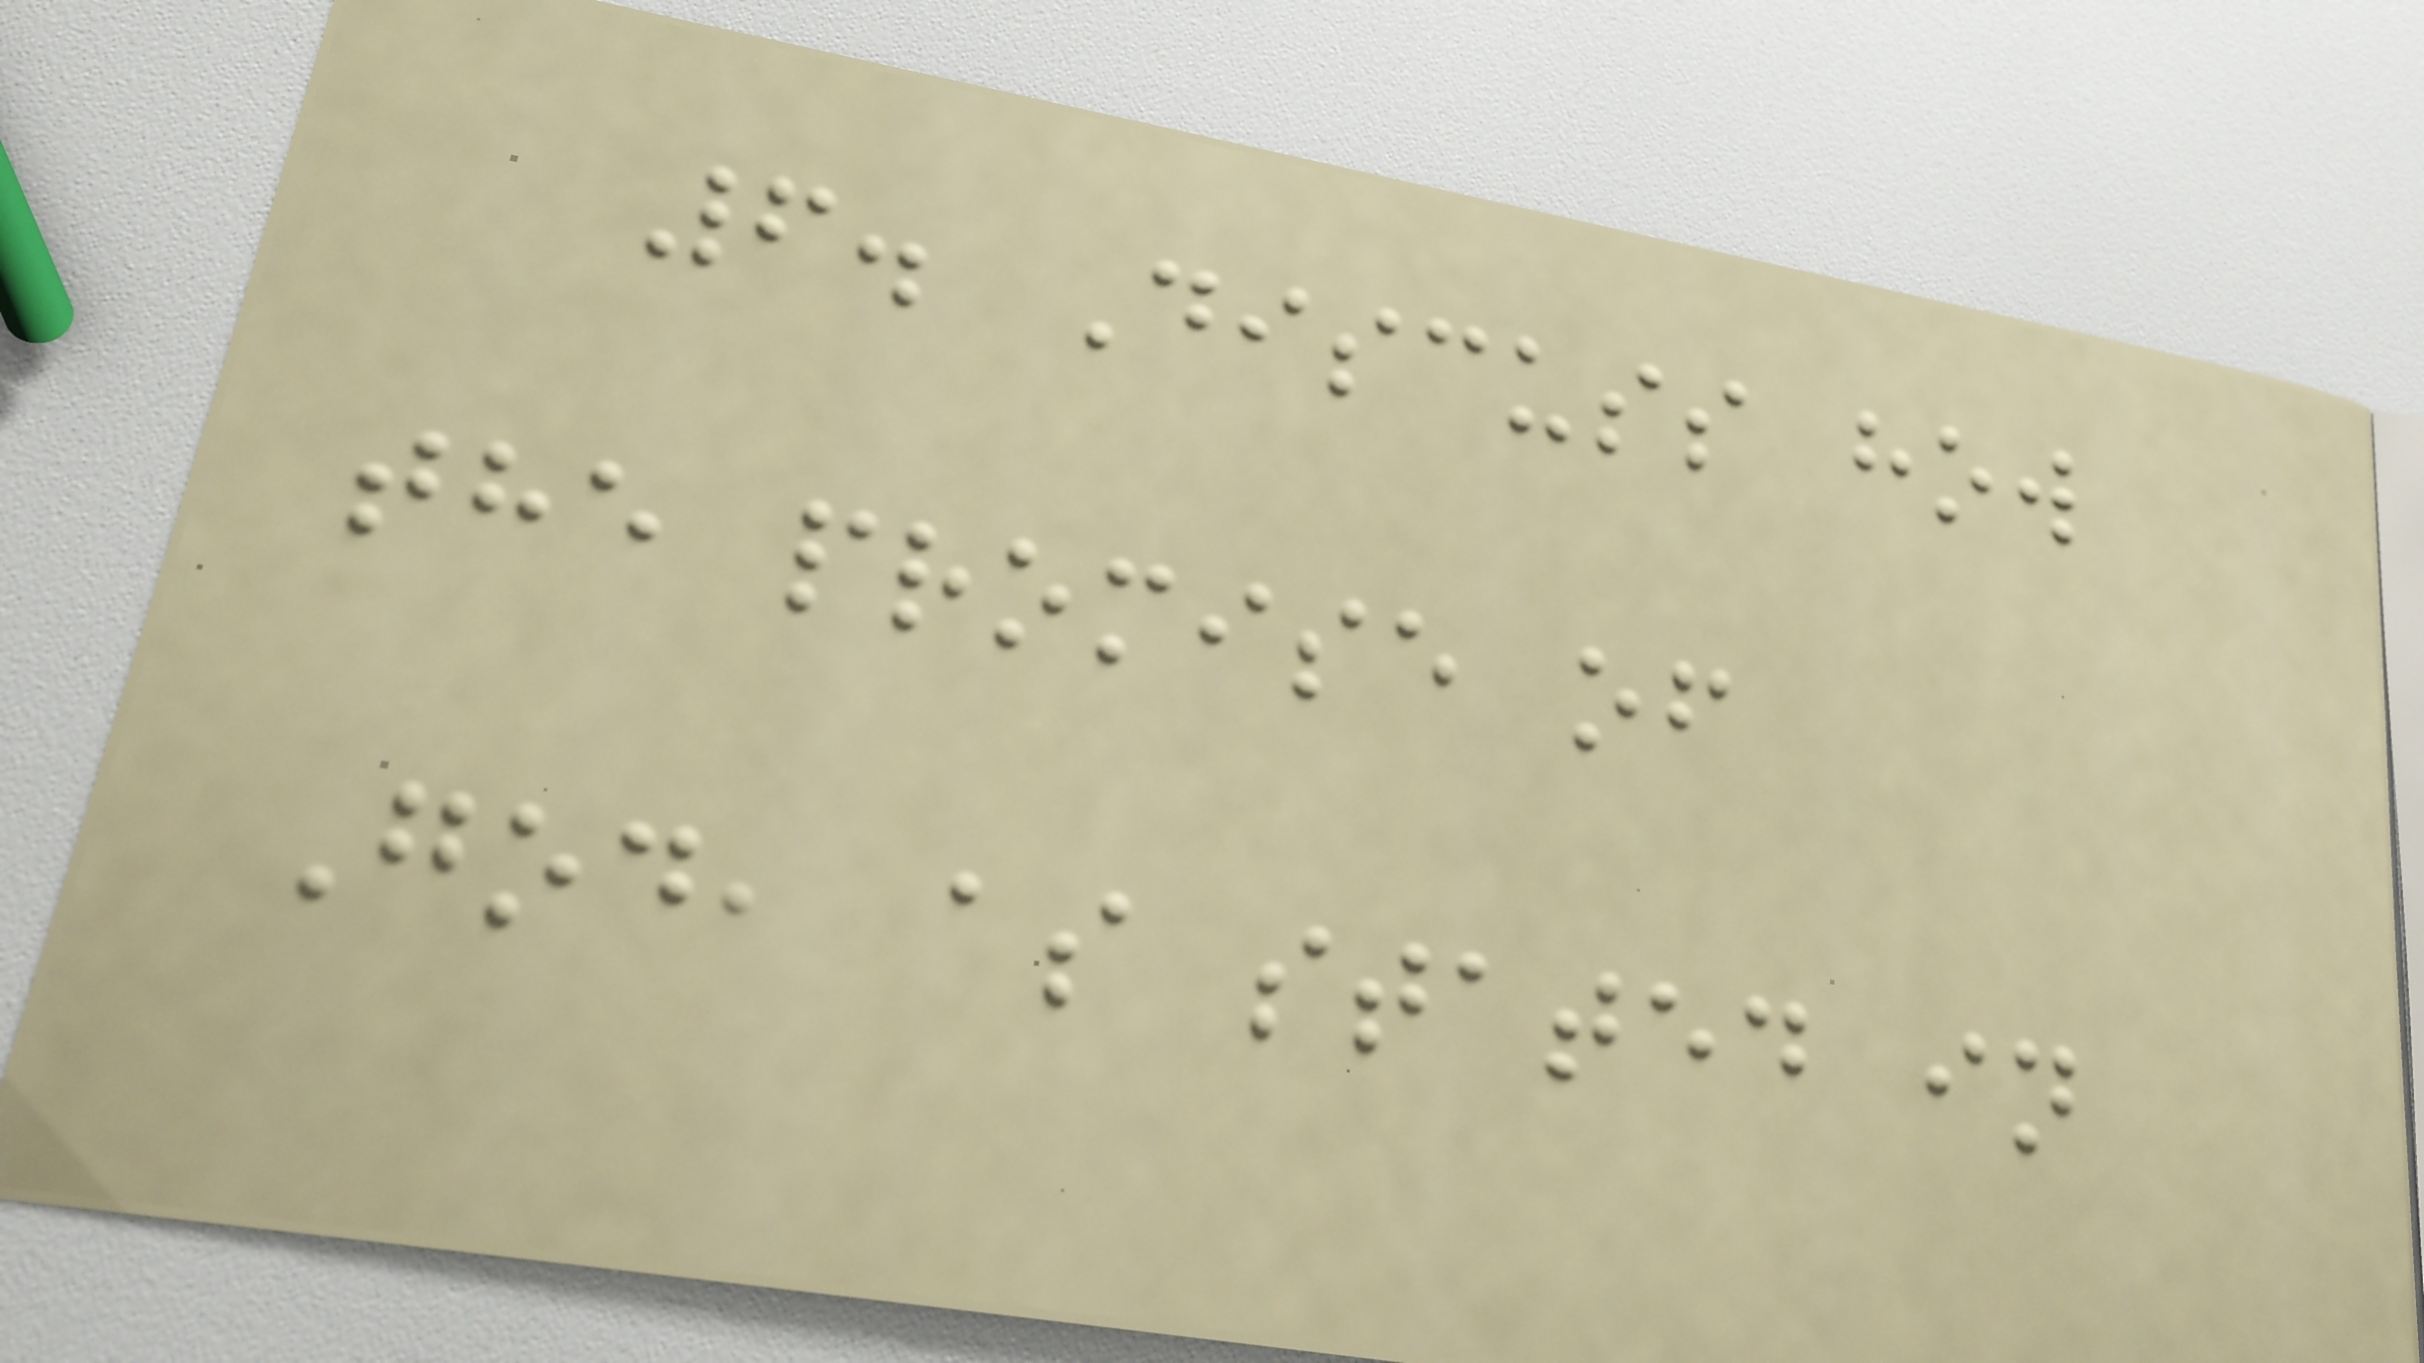6. Discuss how
the promise of
God, as stated in
